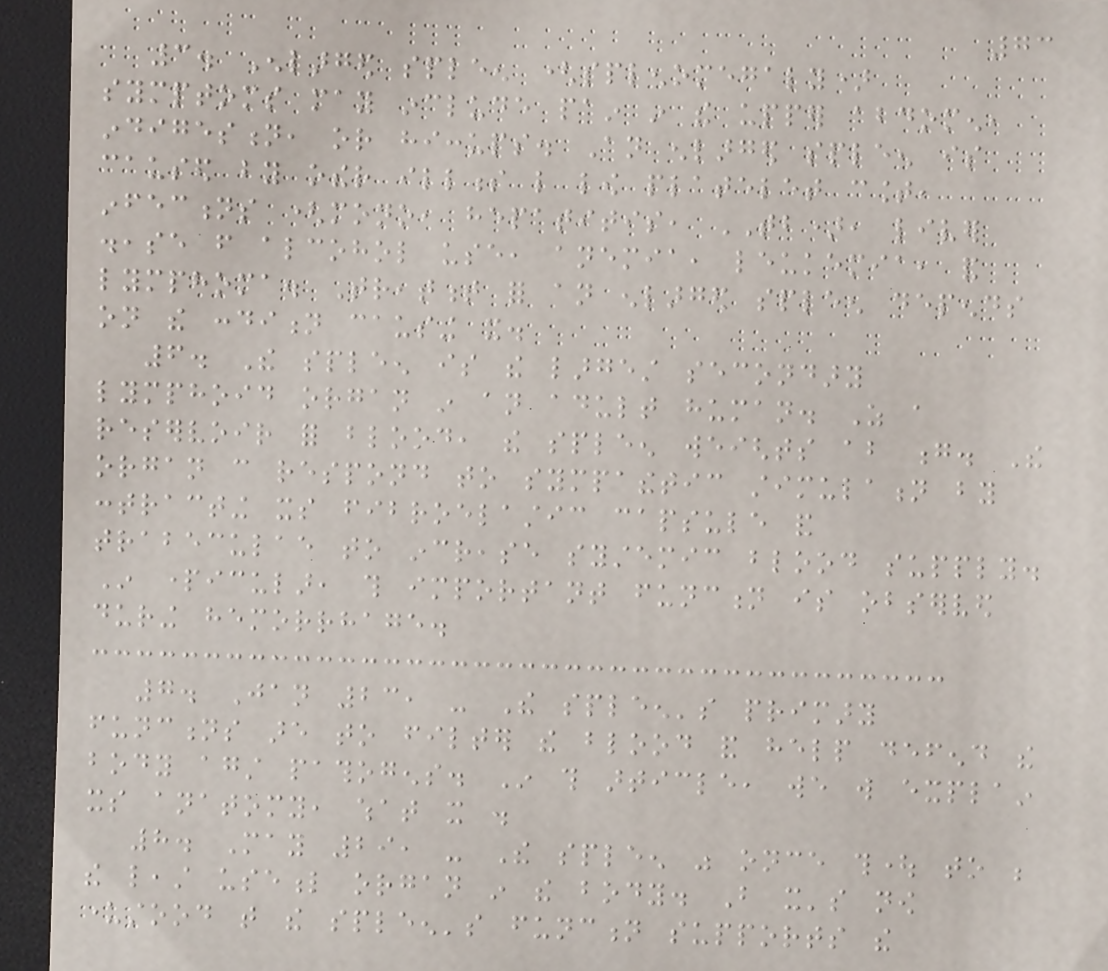73
3. Enlarged spleen (splenomegaly)
symptoms may include pain in the upper abdomen,
indigestion, or hiccups. An enlarged spleen is
caused by other illness like low platelet count,
infections (mono, hepatitis, TB), liver
disease from alcohol use, anemia, leukemia, and
lymphoma. Treatment for an enlarged spleen depends
on the condition causing it.
6. The spleen is the largest secondary
lymphoid organ in an adult human. As a
reservoir for blood, the spleen weights about g. The
organ can respond to sympathetic stimulation by
contracting its fibroelastic capsule and
trabeculae to increase systemic blood supply.
In particular, this important function is observed
during hemorrhage.
7. Jan 23, - The spleen's primary
functions are to filter the blood and help defend the
body against pathogens. In this article, we will explain
its anatomy, what it .
8. May 29, - The spleen was once thought to be
the least useful organ in the body. But it's now
understood that the spleen's function supports the
